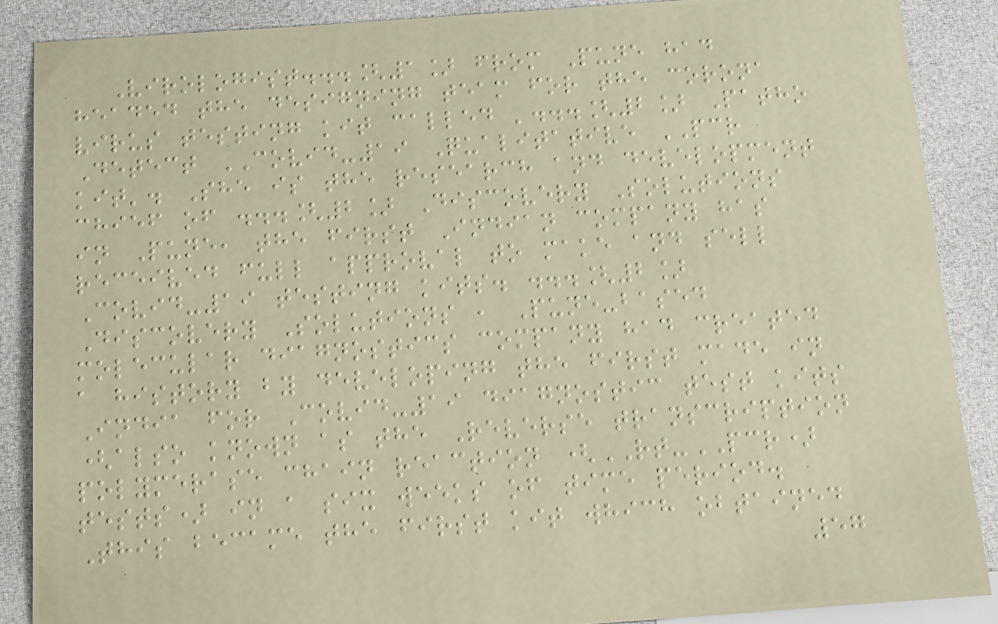Virologist...[1] from Pune had
headed the designing team for the corona
virus testing kit called '...[2] Patho
Detect COVID-19 Qualitative PCR
kit'. She is the research and development
chief of ...[2] Discovery Solutions
in Pune, the first Indian company has
received full approval to make and sell
Covid-19 testing kits. ...[2]
Discovery Solutions , Pune-based
molecular diagnostics company had created
a history by developing the first made in
India for Covid-19 diagnostic test kits
(also known as the Reverse transcription
polymerase chain reaction (RT-PCR)
tests) in a six weeks of time period.
This became the first kit which obtained
57
